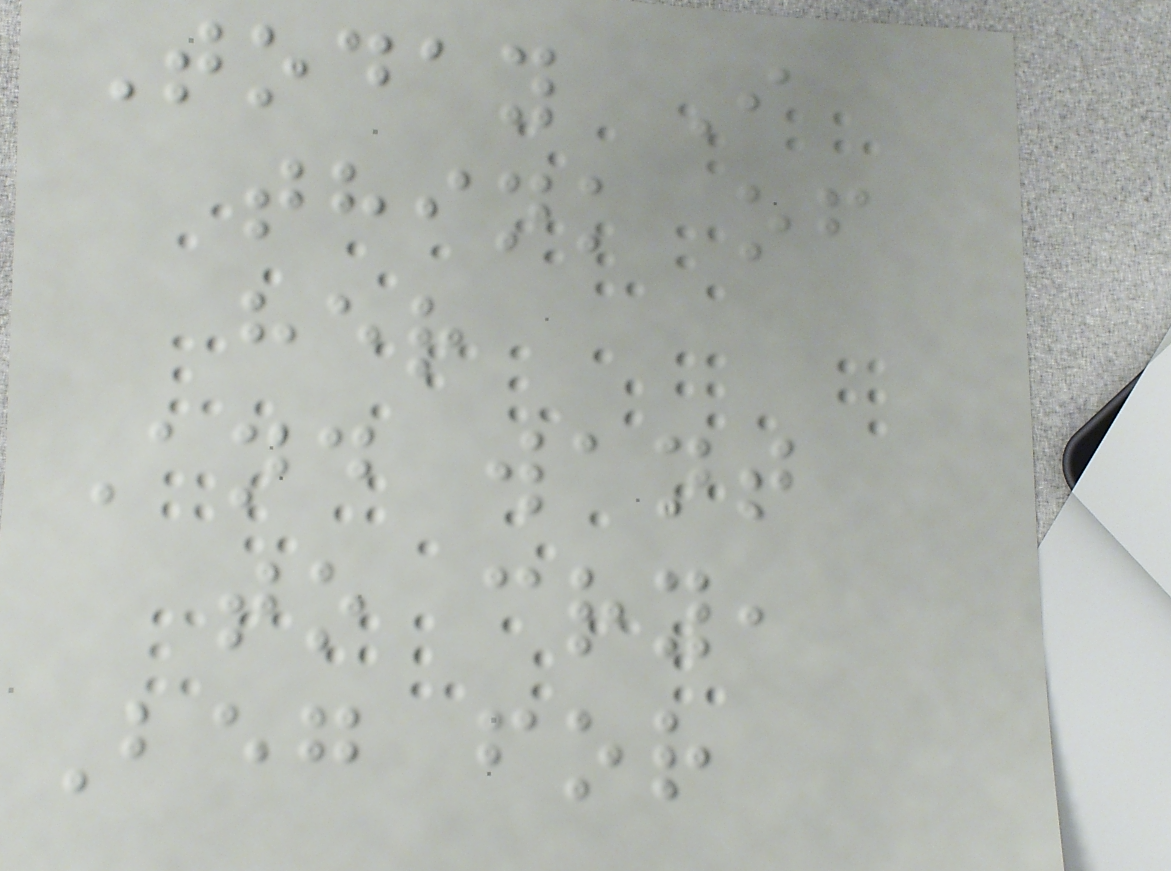Today I
think of
her
And want
to cry,
Beg for
